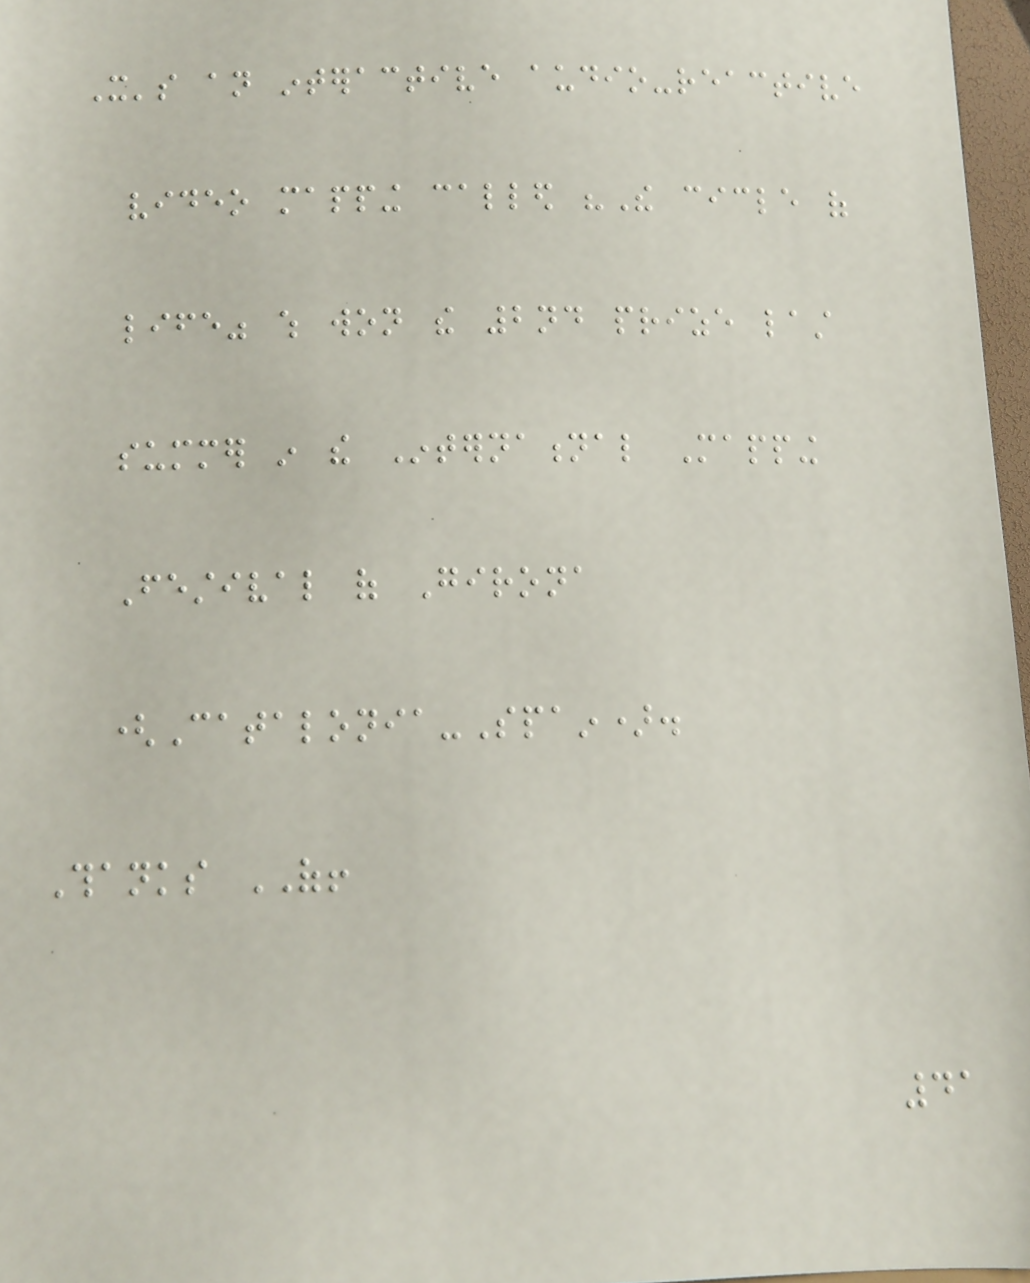It's an interactive audio-reactive
video mapping called "The cicle of
life" which won the 2nd prize last
summer in the International Mapping
Festival of Girona
(Catalonia-Spain).
Thanks OF!
41
